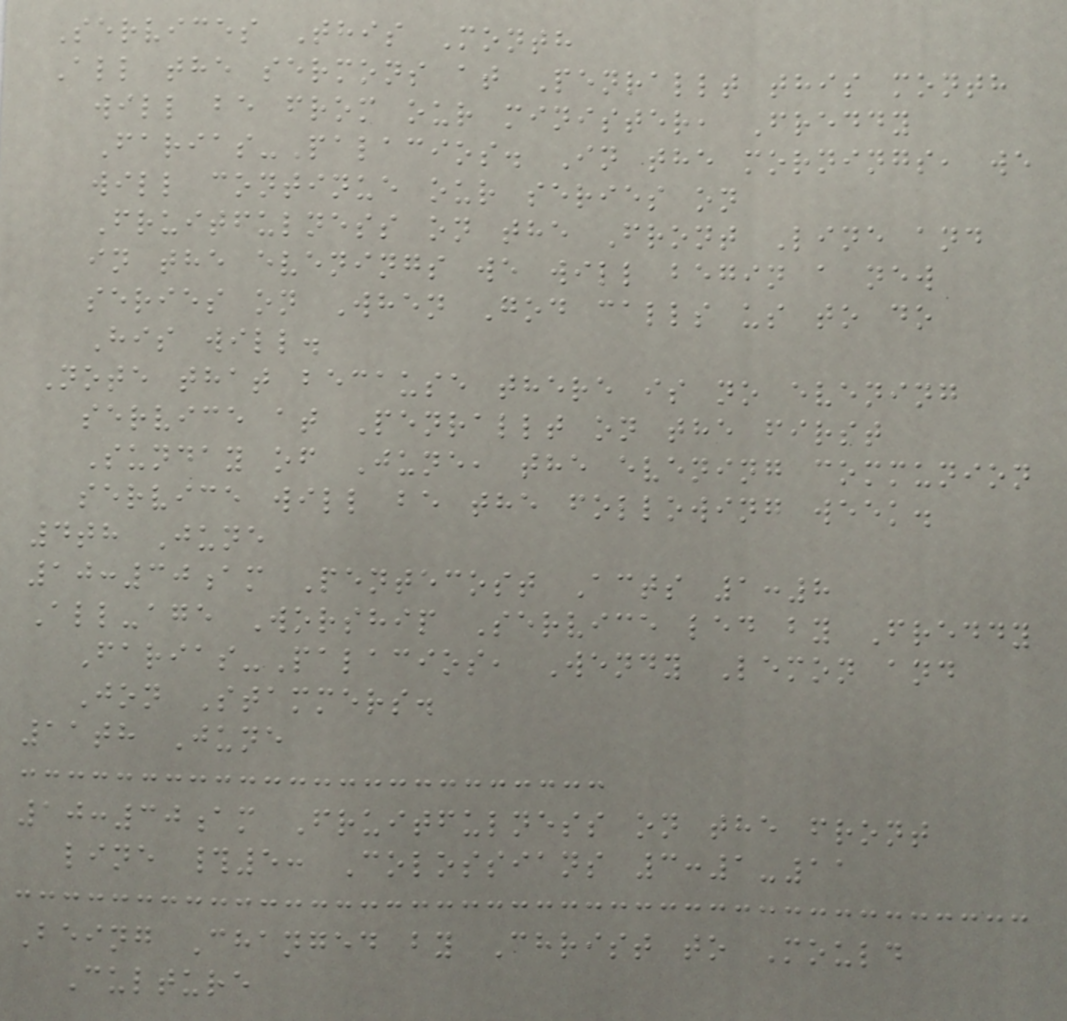Services This Month
All the sermons at Penrallt this month
will be from our minister, Freddy
Farias-Palacios. In the mornings, we
will continue our series on
Fruitfulness on the Front Line and
in the evenings we will begin a new
series on When God calls us to do
His will.
Note that because there is no evening
service at Penrallt on the first
Sunday of June, the evening communion
service will be the following week.
4th June
10:30am Pentecost Acts 1:8
All-age Worship Service led by Freddy
Farias-Palacios, Wendy Lemon and
Jon Stammers.
11th June
10:30am Fruitfulness on the front
line #5: Colossians 3:1-11
Being Changed by Christ to Mould
Culture
